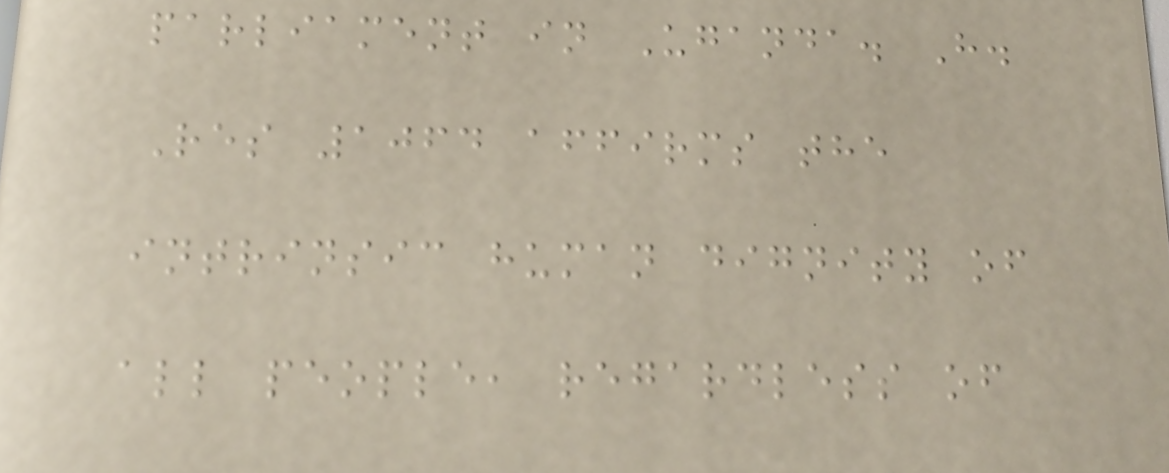parliament in Uganda. H.
Res 1064 affirms the
intrinsic human dignity of
all people, regardless of
